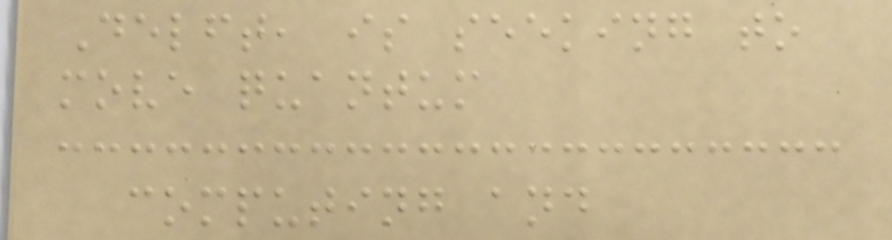Delft, is seeking to
move quantum
computing and
